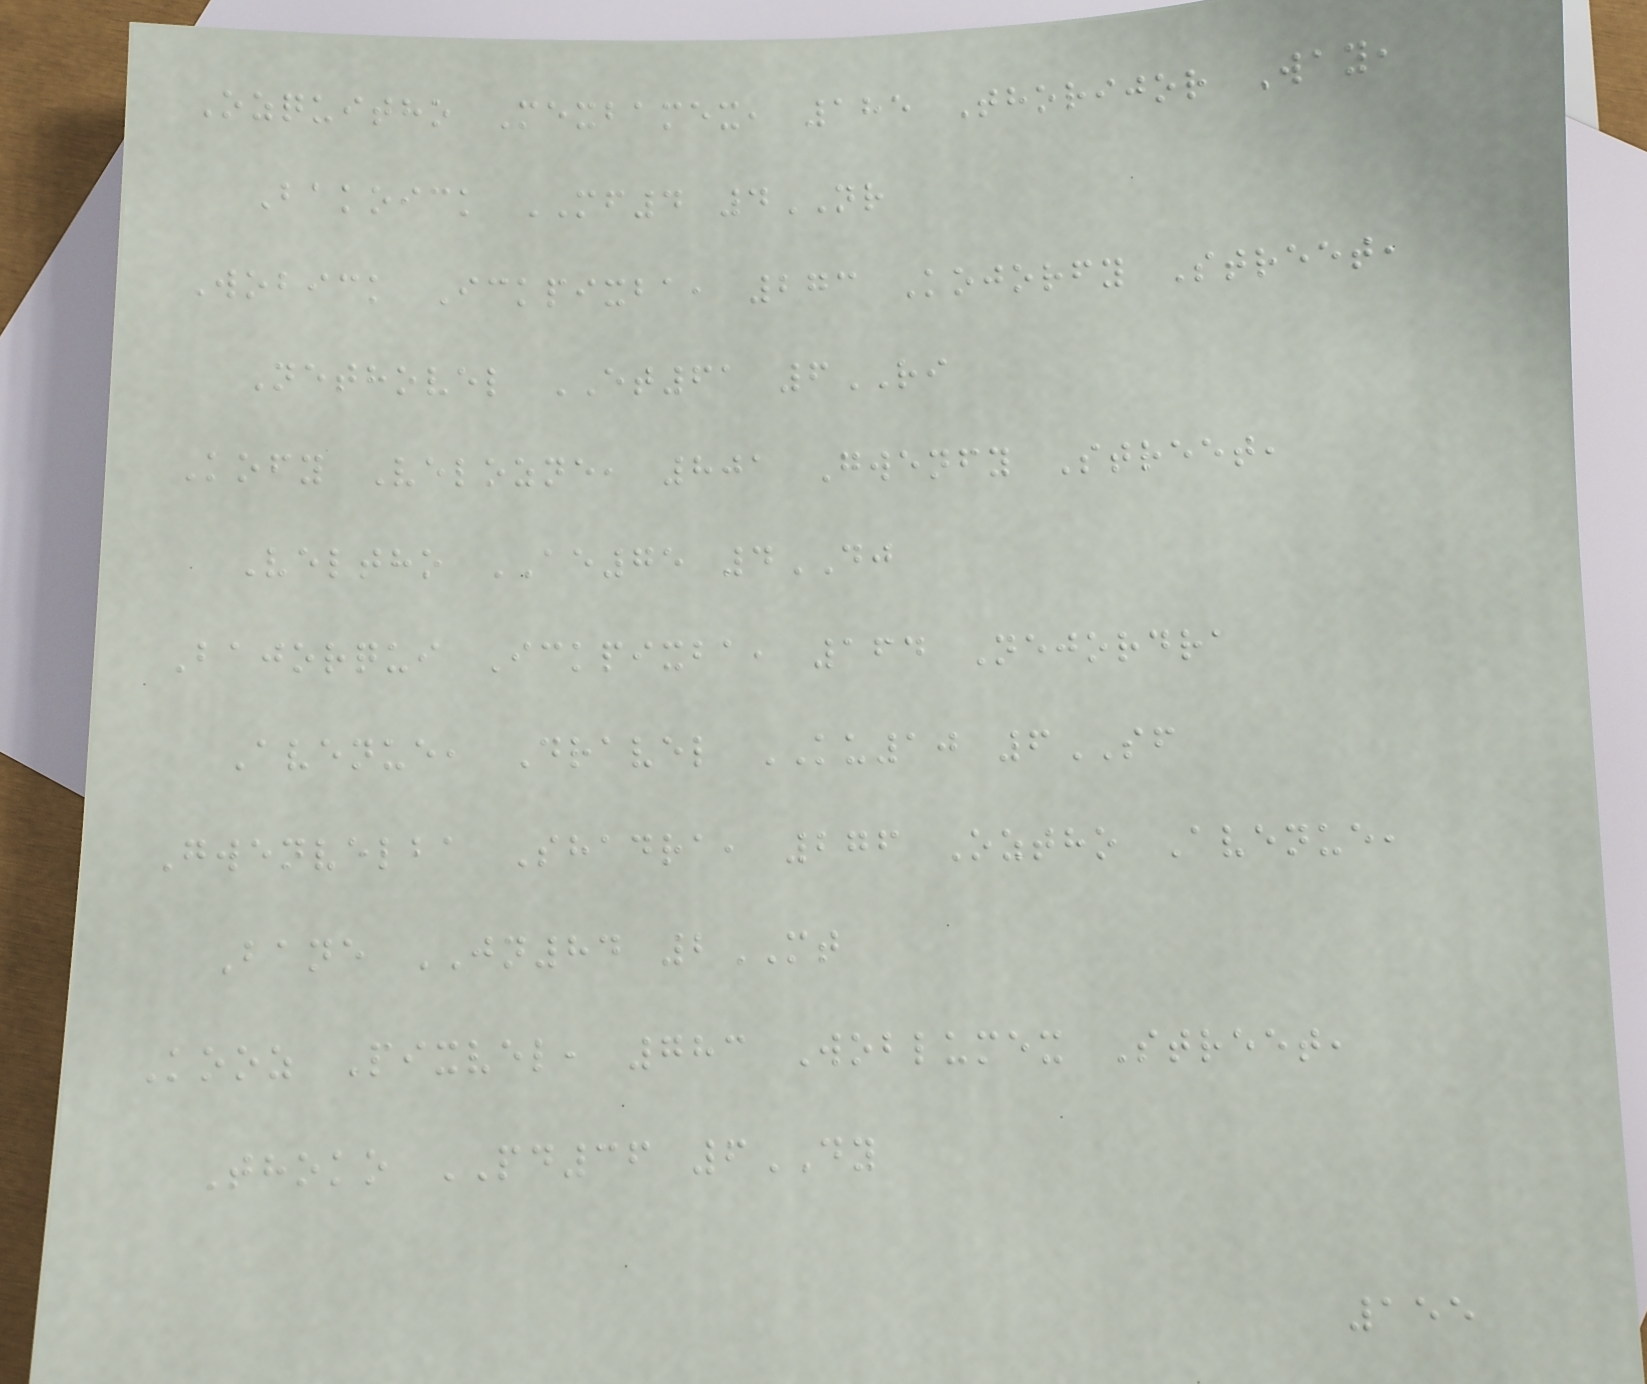Ozquitho Mexbamex, 185 Thorijor Way,
Bakoick MF4 4NR
Wobick Ickpixba, 273 Kojorfy Street,
Nethovel ET61 6RI
Kofy Velozne, 801 Gwenfy Street,
Veltho AE75 4DJ
Bajorqui Ickpixba, 164 Nejordra
Avenue, Dravel KU10 6SF
Gwenvelba Shadra, 276 Oztho Avenue,
Bane JN84 2MT
Kooz Pixvel, 783 Woblumex Street,
Thoko PD36 6DY
155
